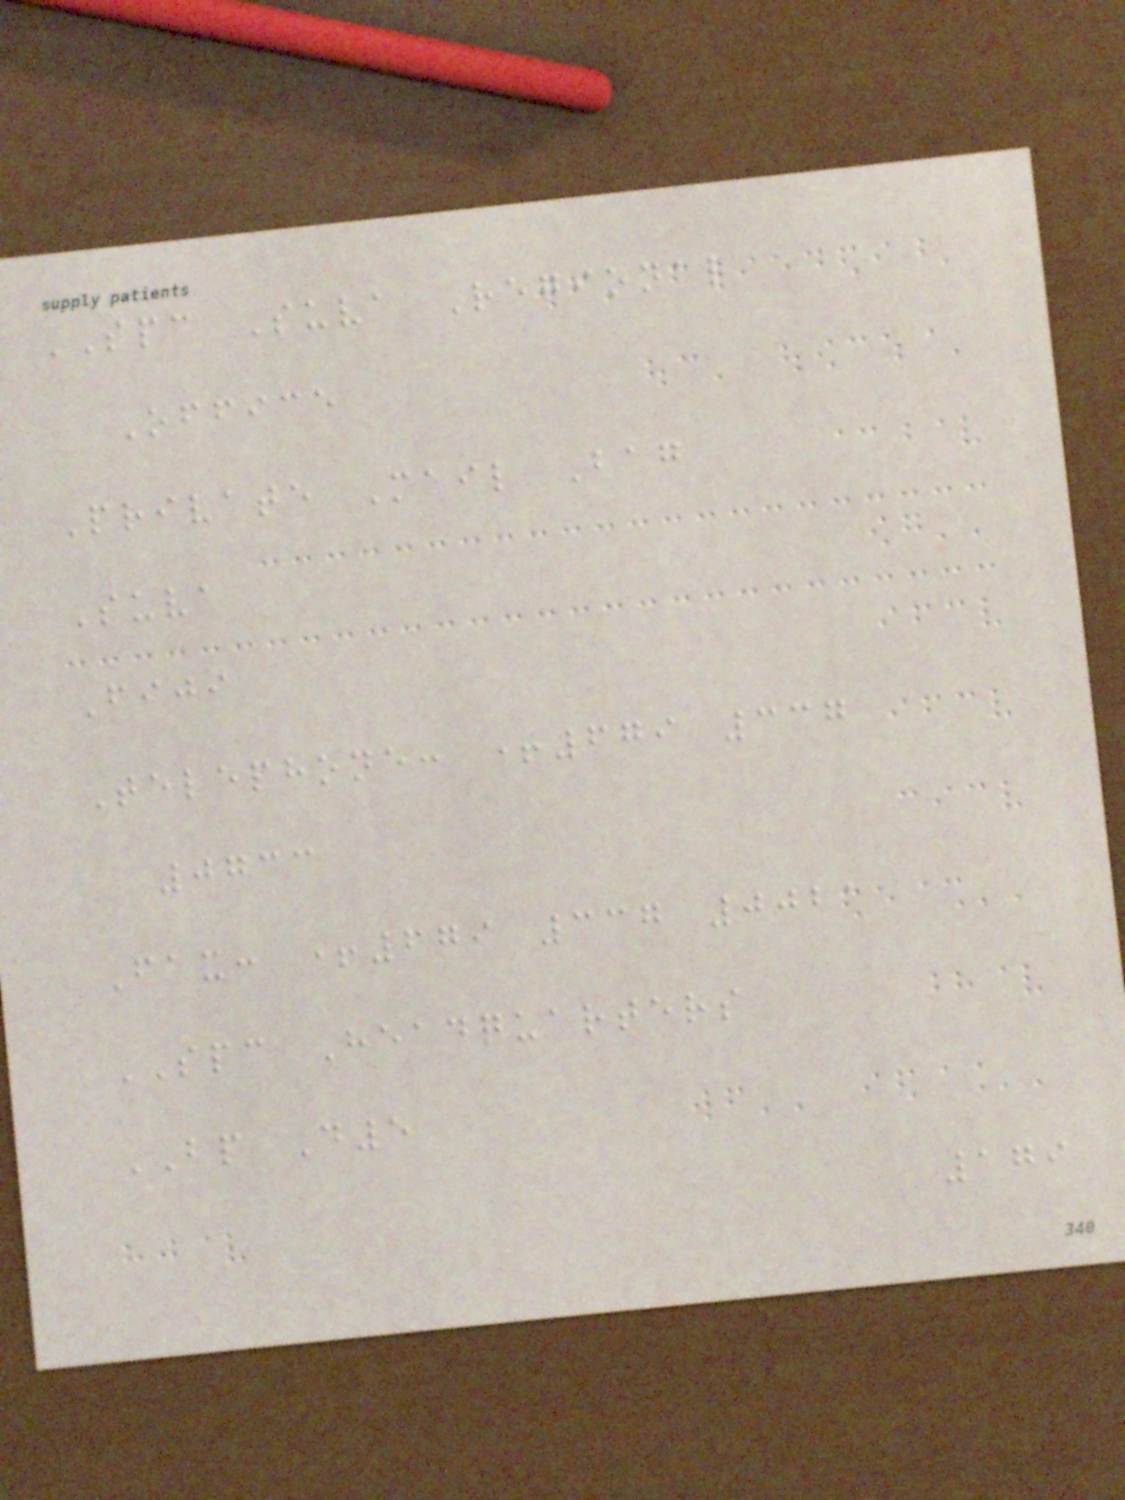SPC Suva Regional
Office
Private Mail Bag
Suva
Fiji
Telephone: +679 337
0733
Fax: +679 337 0021
SPC Headquarters
BP D5
179
